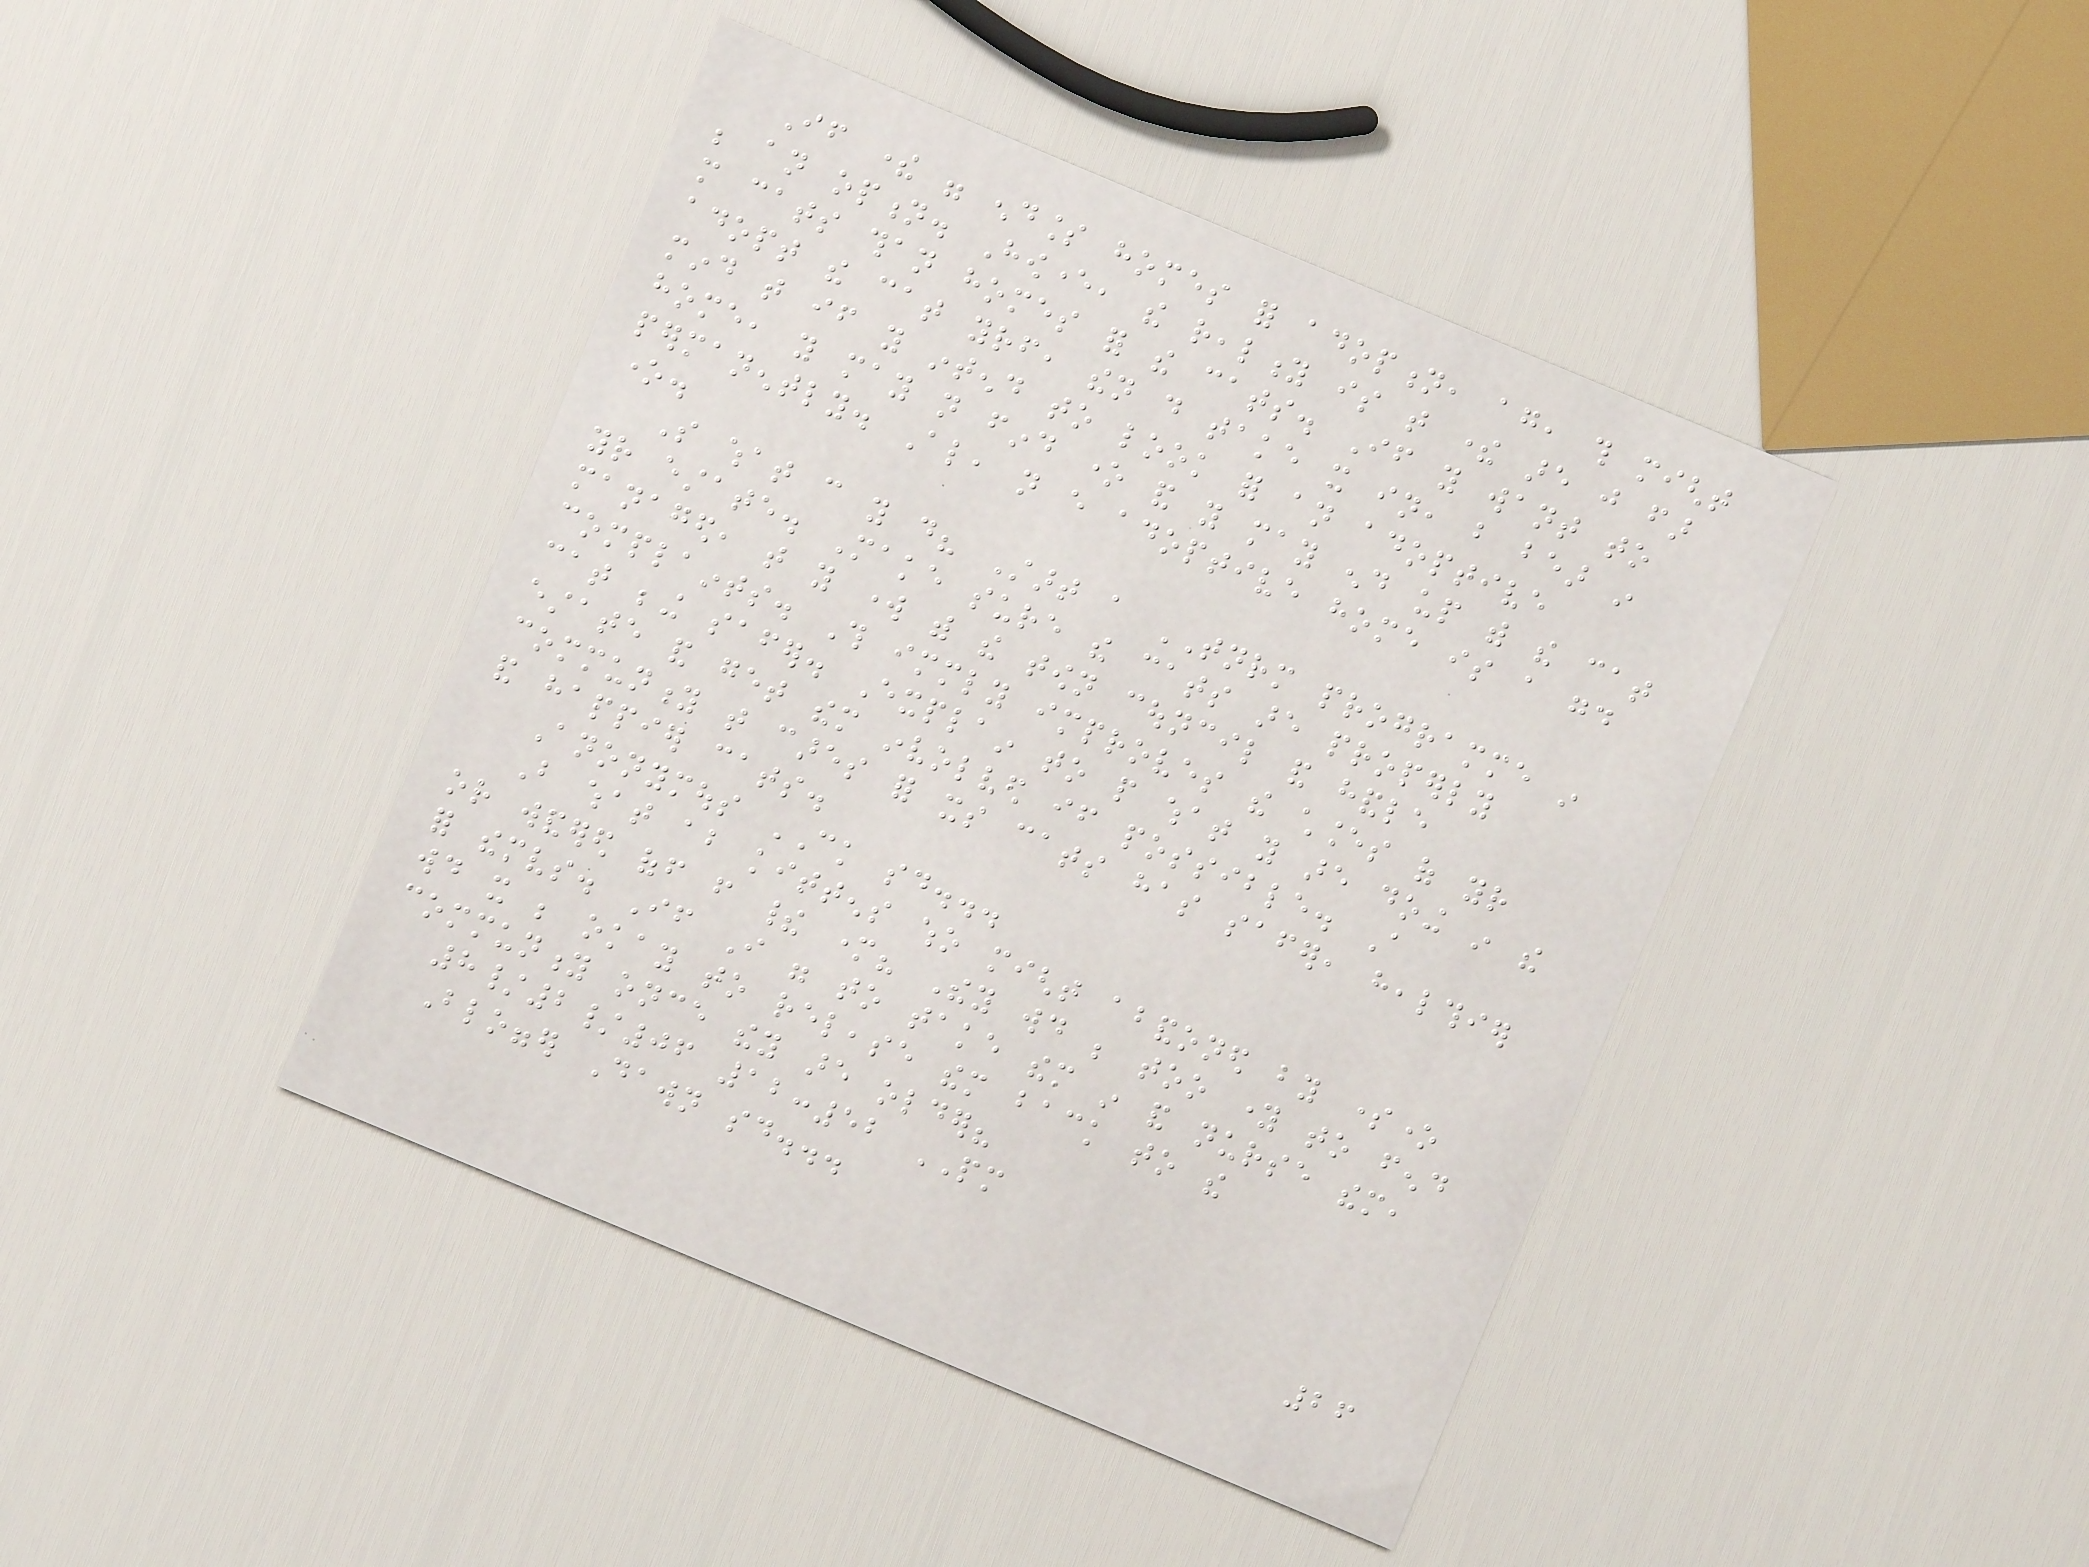If there were endless homes for adoption, again, this might
be an option. However, the reality is that there are just far
more cats than homes for the cats. If you want to
adopt the cat yourself, then do take it in, but bear in
mind that if you intend to look for an adoptive
home, you may not find one and you may end up with the cat
permanently. Also, not every adoptive home is a good
one.
So what can you do? Start a TNRM programme in
your estate. Make sure the cats are properly
managed, that you work with the town council and handle
complaints. This immediately improves the chances of your
cat being safer. Explain to people what you are doing in the
estate and get them involved if possible. A
community that cares for its cats has safer, healthier
and happier cats.
Anonymous CK said...
But what about kittens who might abandoned by someone
or wandered off from their mother? They would be too young to fend
for themselves. If I were to take them in and nurse them,
would it be okay to release them back to the
community once they are older?
8/2/06 12:52 PM
Blogger Dawn said...
26
